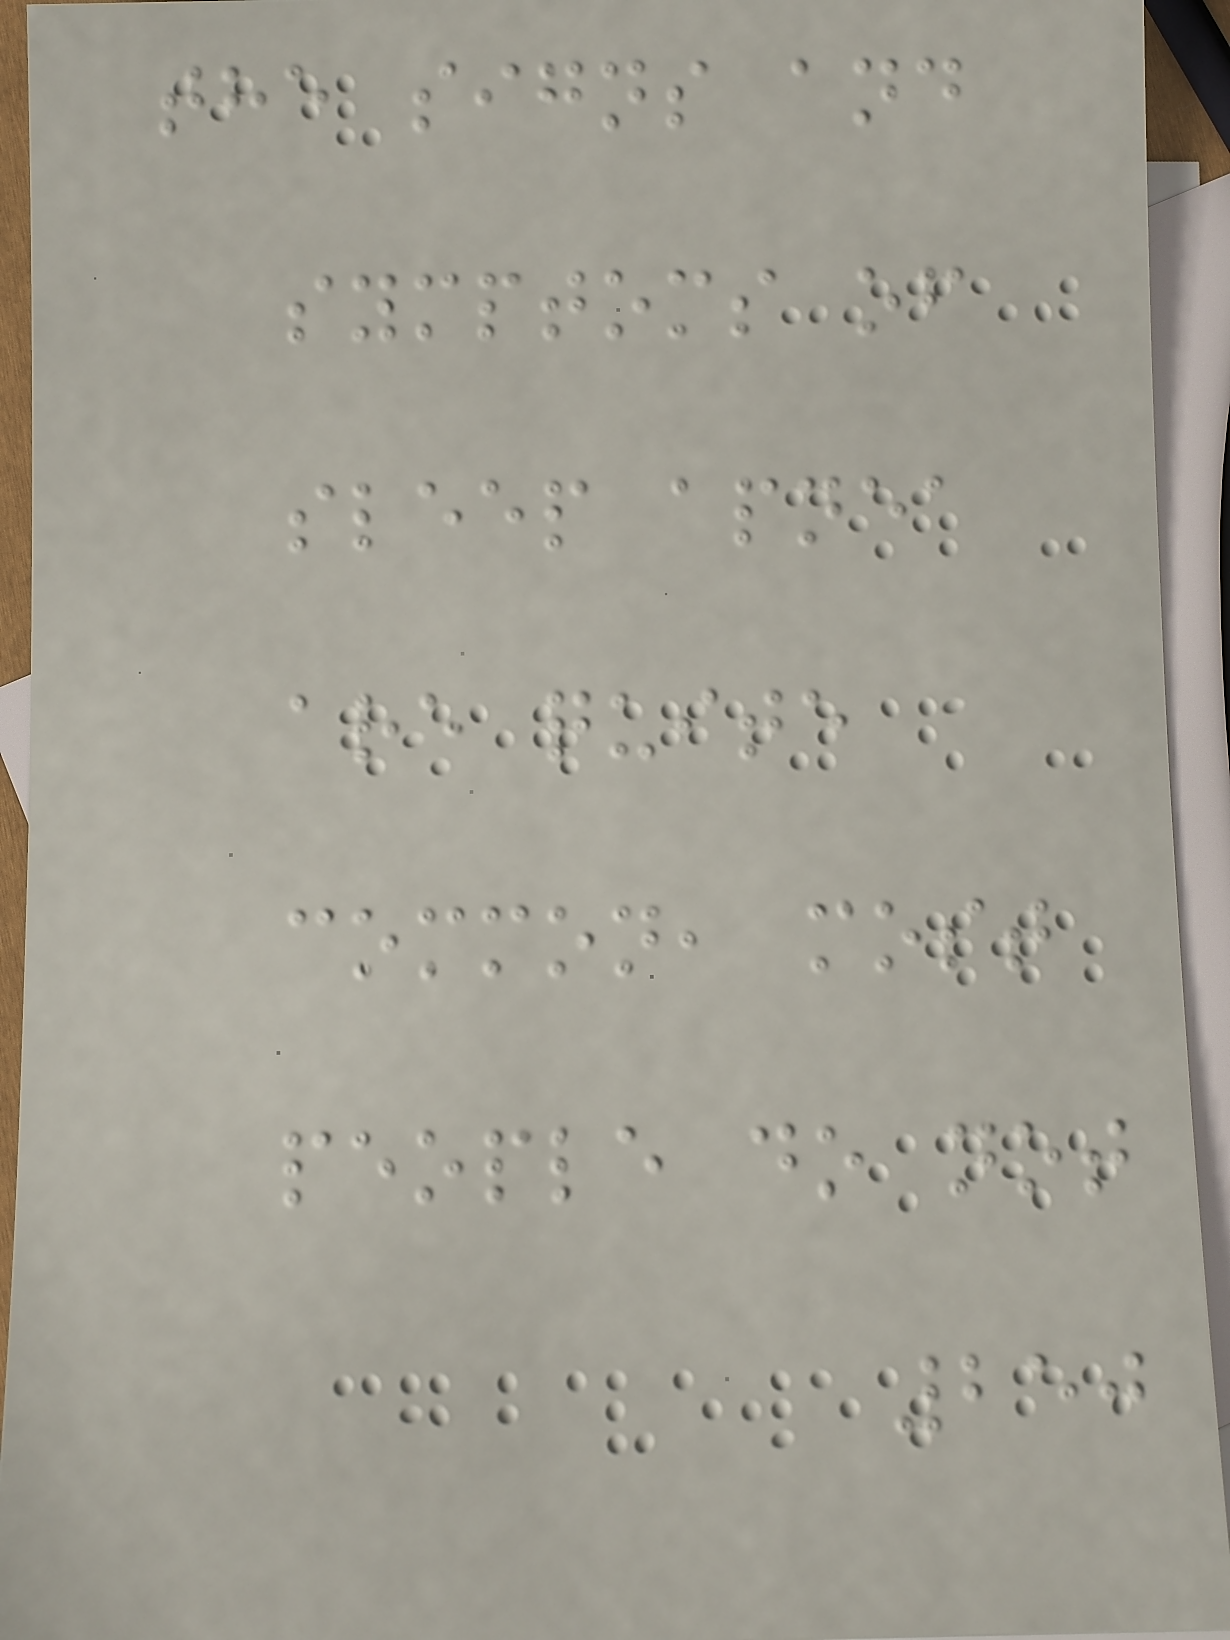the signs and
symptoms of
sleep apnea
are quite
common, most
people do not
250
